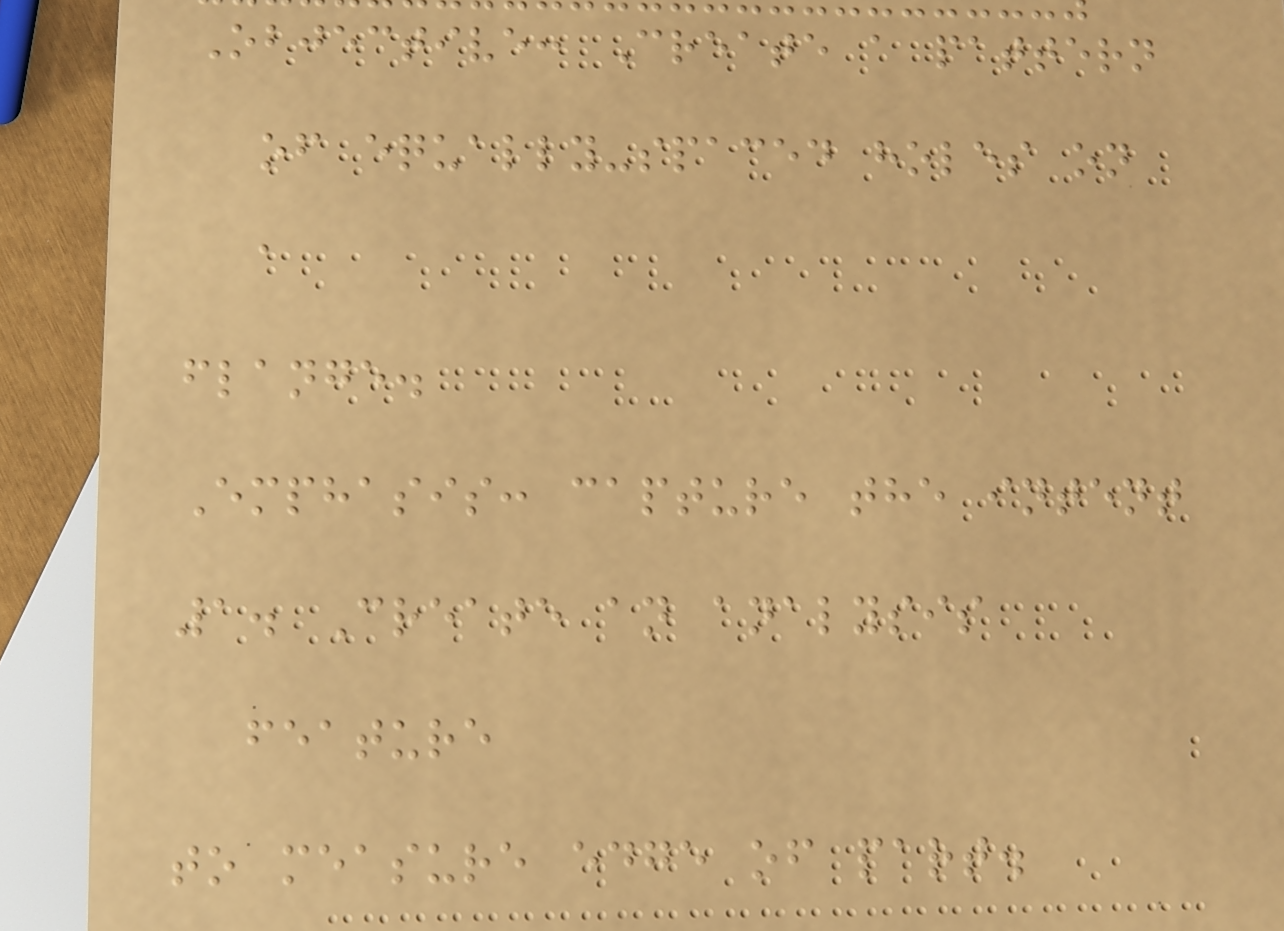Objective: Create a pattern
of equally-spaced holes on
a
flange.
Emphasis: capture the intent
1. Create an analysis
feature
to measure edge of part.
